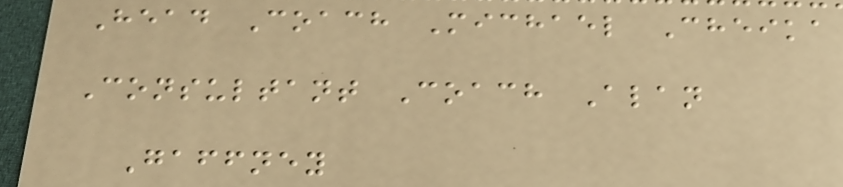Head Coach Michael Cheika
Consultant Coach Alan
Gaffney
